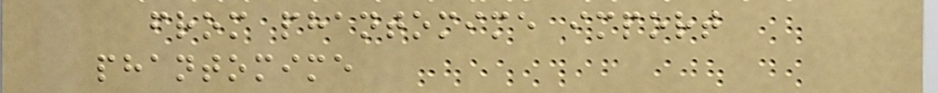from phantomime import
phantomime
